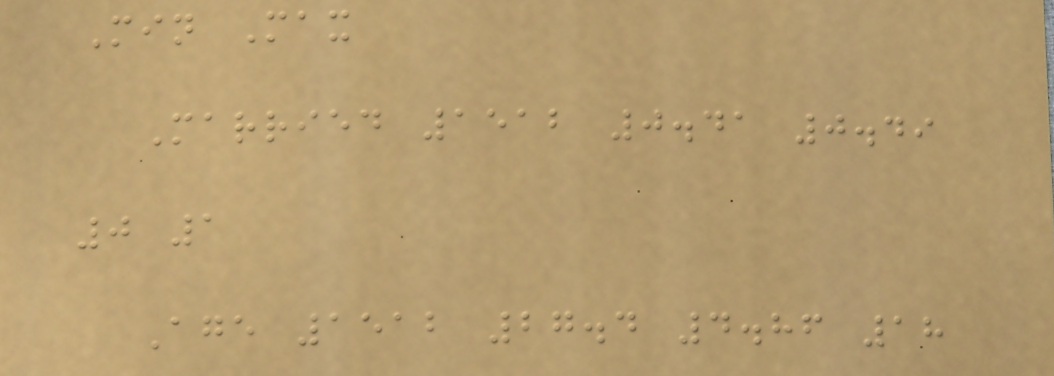Min Max
Married 1512 0.41 0.49
0 1
Age 1512 27.4 4.86 18
